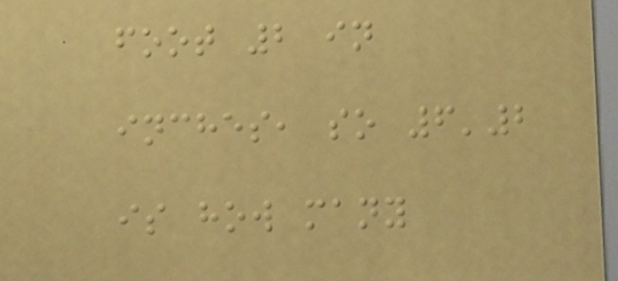foot 2 in
inches, so 6'2
is how many
